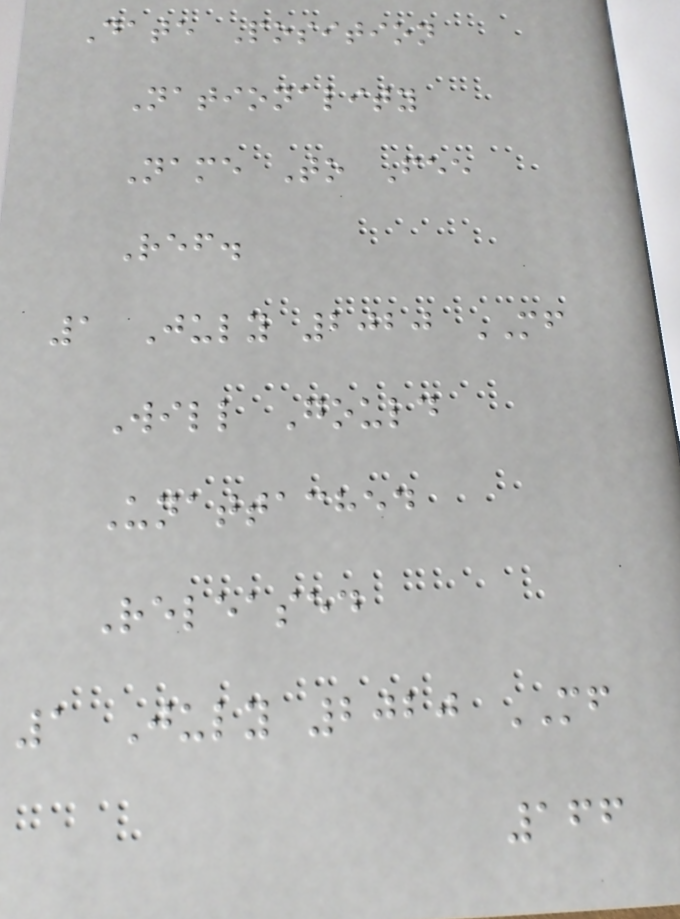Date Position
Nationality
Name To Fee
Ref.
1 July 2020 MF
Will Gould
Unattached
Released
1 July 2020 MF
166
